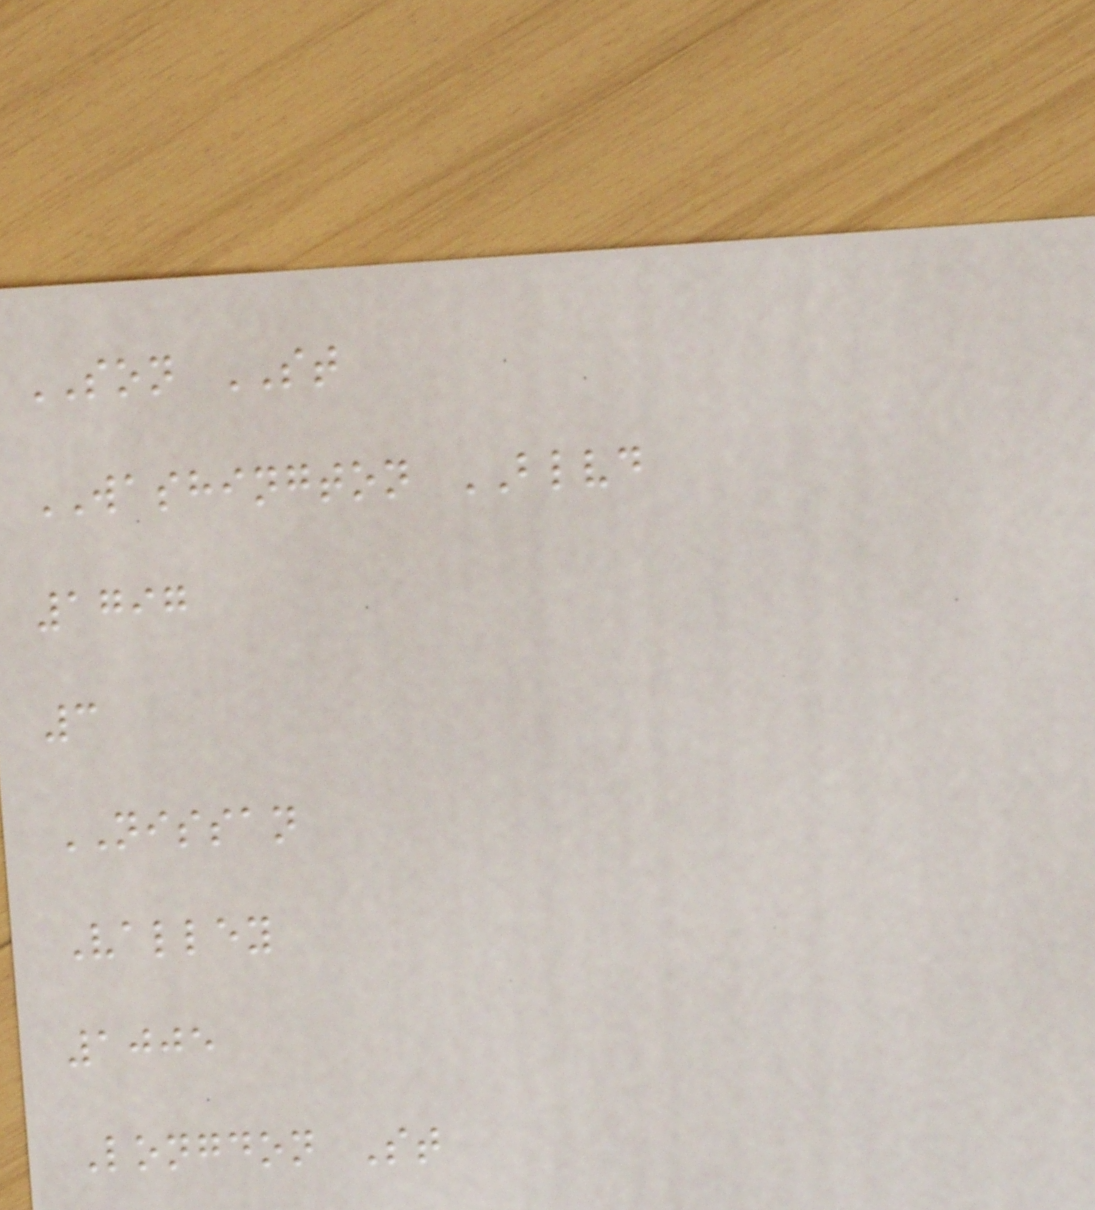SON ST
WASHINGTON BLVD
1797
3
NISSAN
Valley
1005
Longdon St
